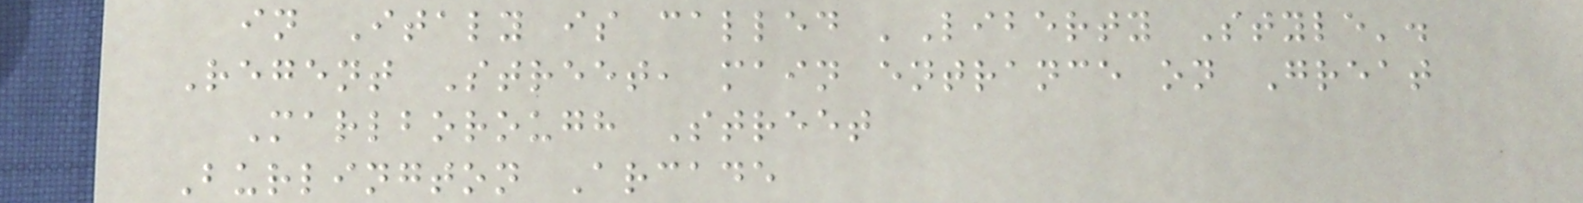in Italy is called 'Liberty Style'.
Regent Street, main entrance on Great
Marlborough Street
Burlington Arcade
